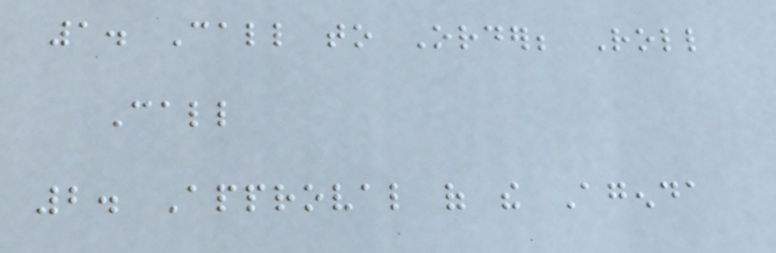1. Call to Order; Roll
Call
2. Approval of the Agenda
